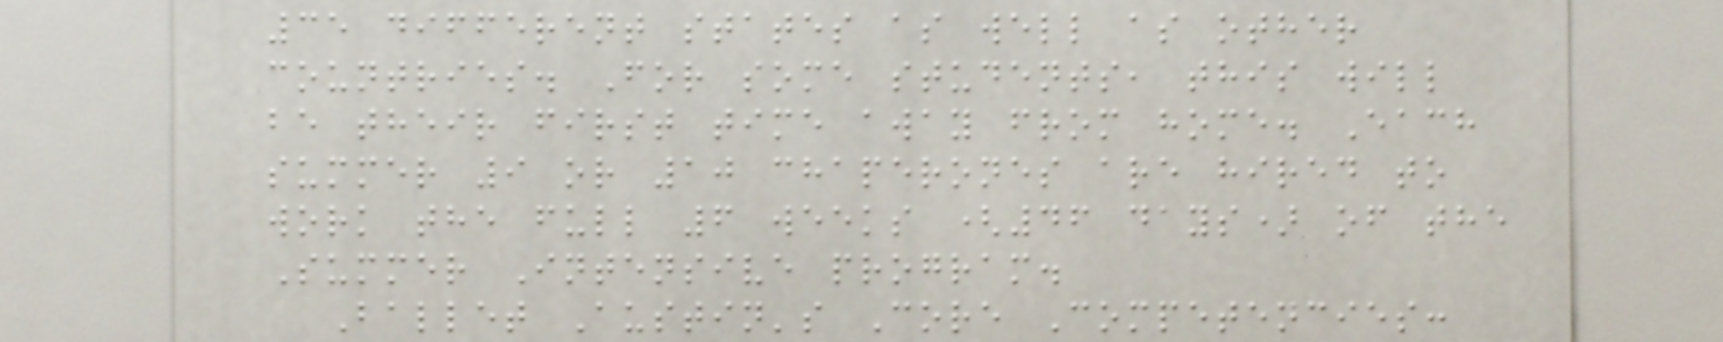35 different states as well as other
countries. For some students, this will
be their first time away from home. Each
summer 9 or 10 chaperones are hired to
work the full 6 weeks (46 days) of the
Summer Intensive program.
Ballet Austin's Core Competencies:
